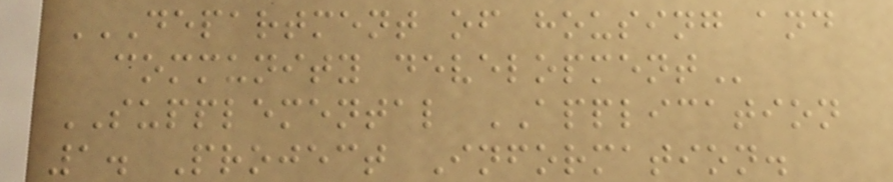DEPARTMENT OF HOUSING AND
COMMUNITY DEVELOPMENT
SUPPLEMENTAL APPLICATION
1. Project Information.
